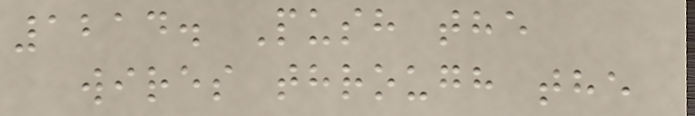1214. Push the
wires through the
